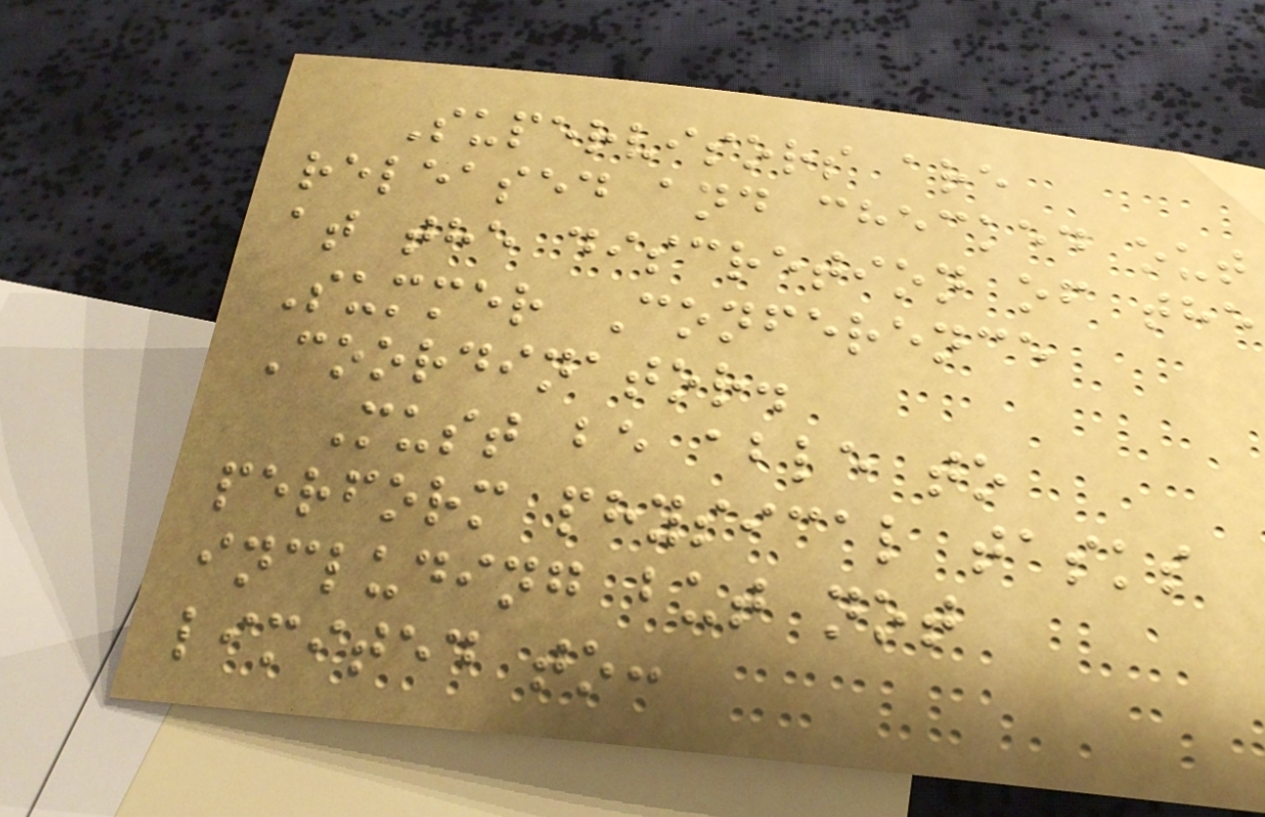Supervisors are
released and checked out
at the discretion of the
Summer Conference
Coordinator.
Must be able to
perform physical tasks
including but not
limited to:
